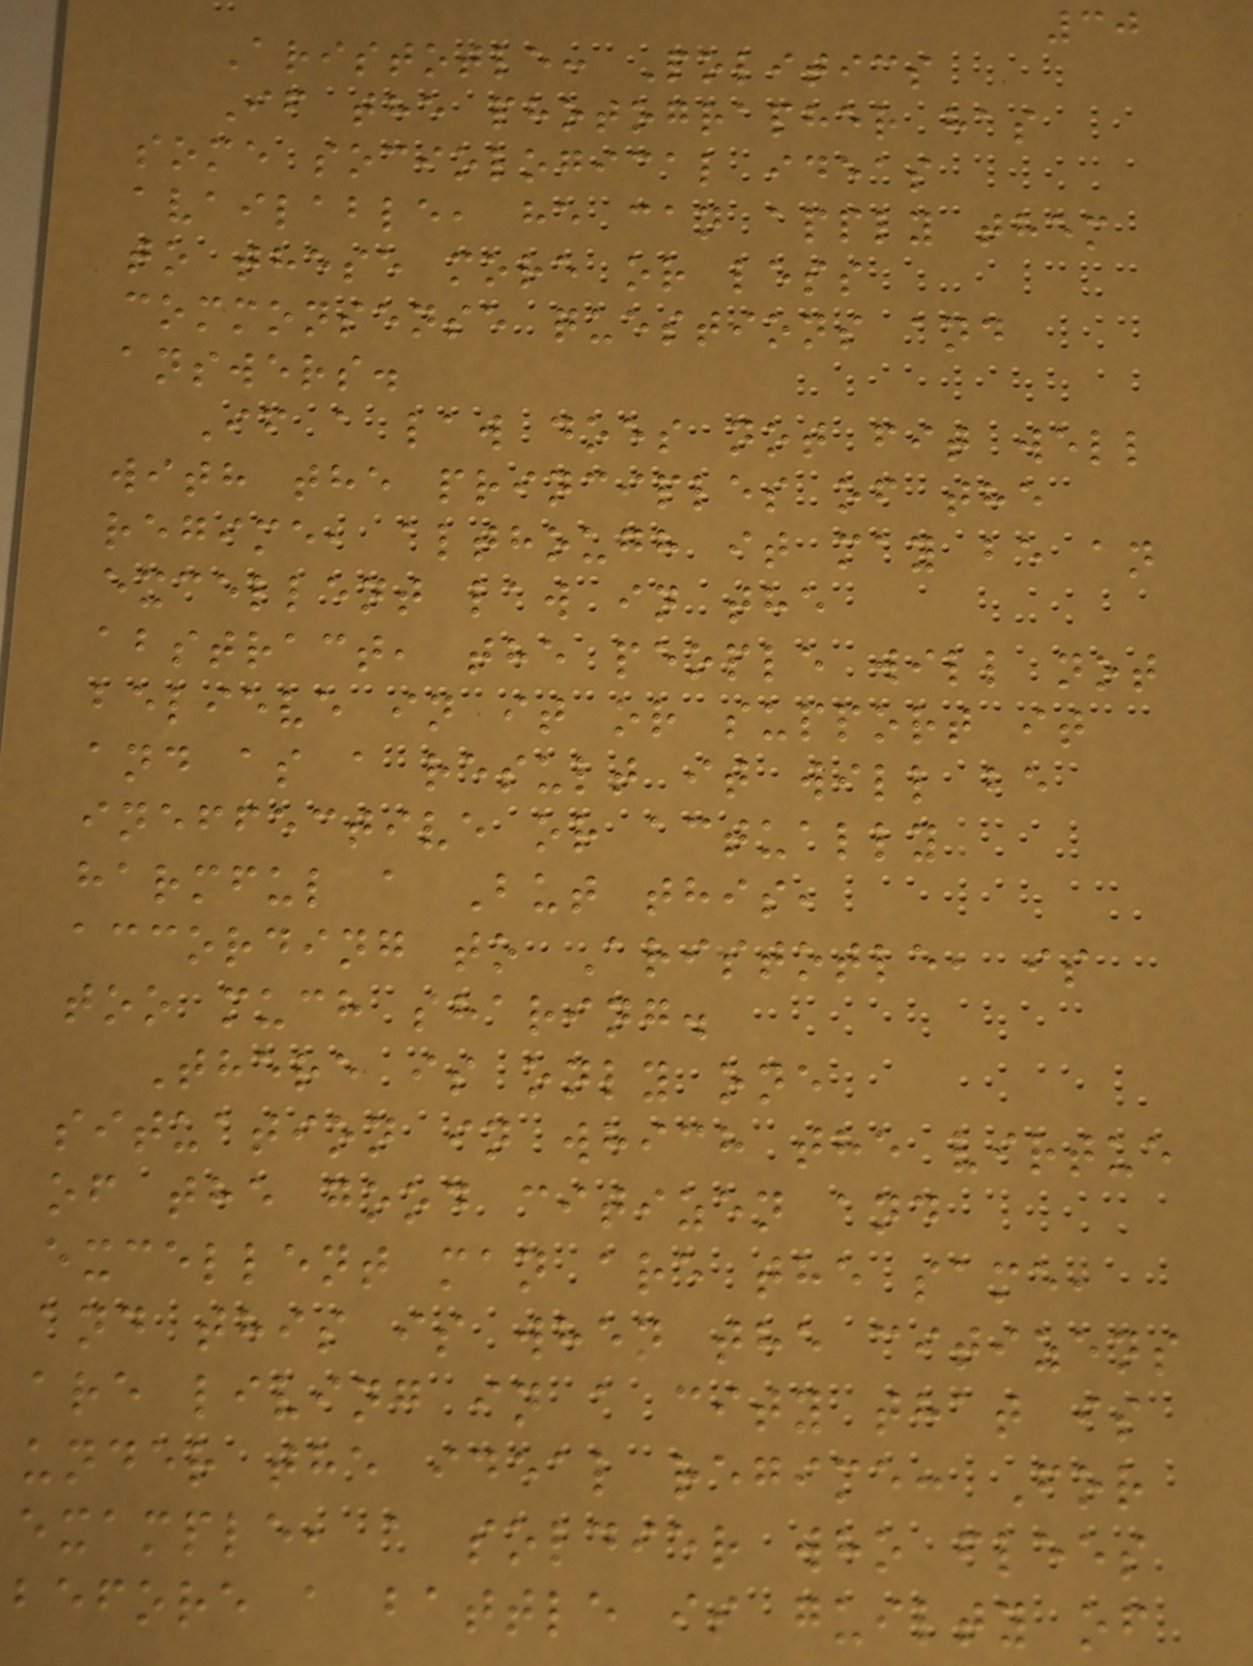30
Aristotle: Politics
If the photographer has
some sociological ideas
available, he can apply them
to these more or less
commonsense questions and
answers.
If a law does not fit well
with the principles of the
regime, although it may be an
excellent law in the
abstract, the people will not
believe in it or support it
and as a result it will be
ineffective or actually
harmful a But this,
according to Aristotle, is
too much sharing.
There is only one
situation in which the virtue
of the good citizen and
excellent man are the same,
and this is when the citizens
are living in a city that is
under the ideal regime: For
example, a soldier who flees
before a battle is guilty of
